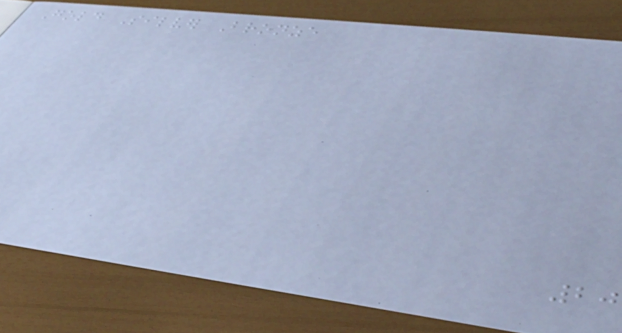Gold Silver Bronze
20
